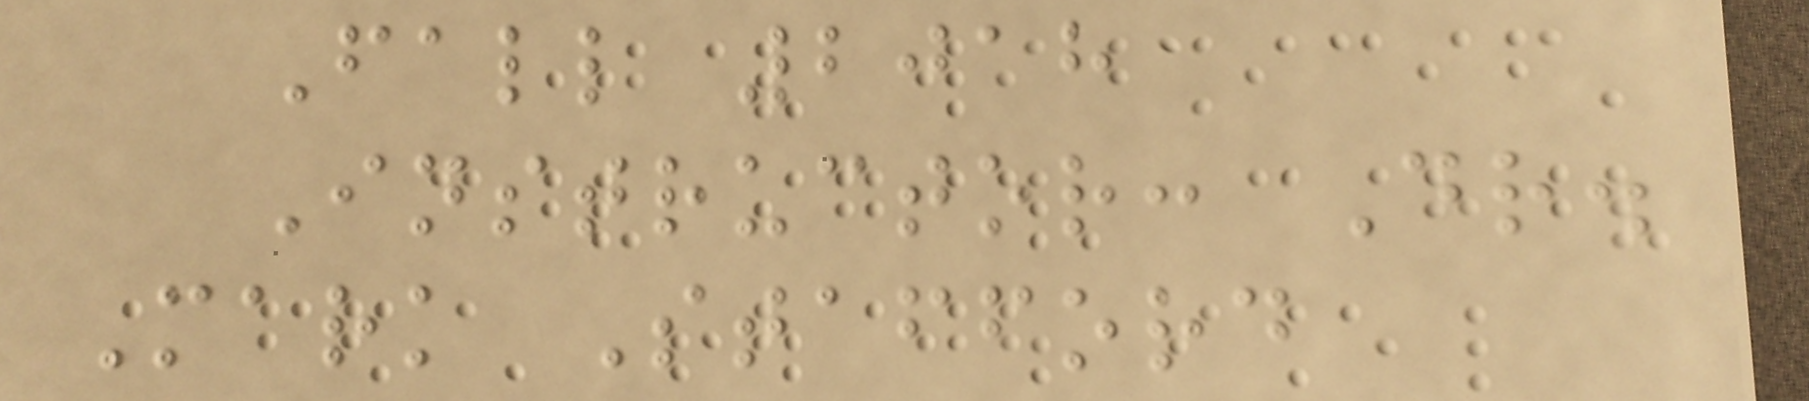Fall 2018
Instructor: Dr.
Mark Stafford
